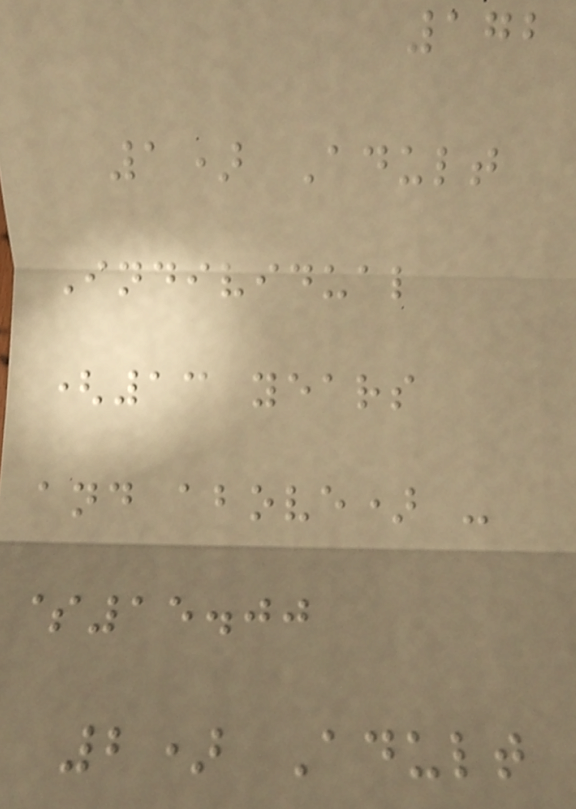172
1) Adult
Individual
(13 years
and above) -
$15.00
2) Adult
